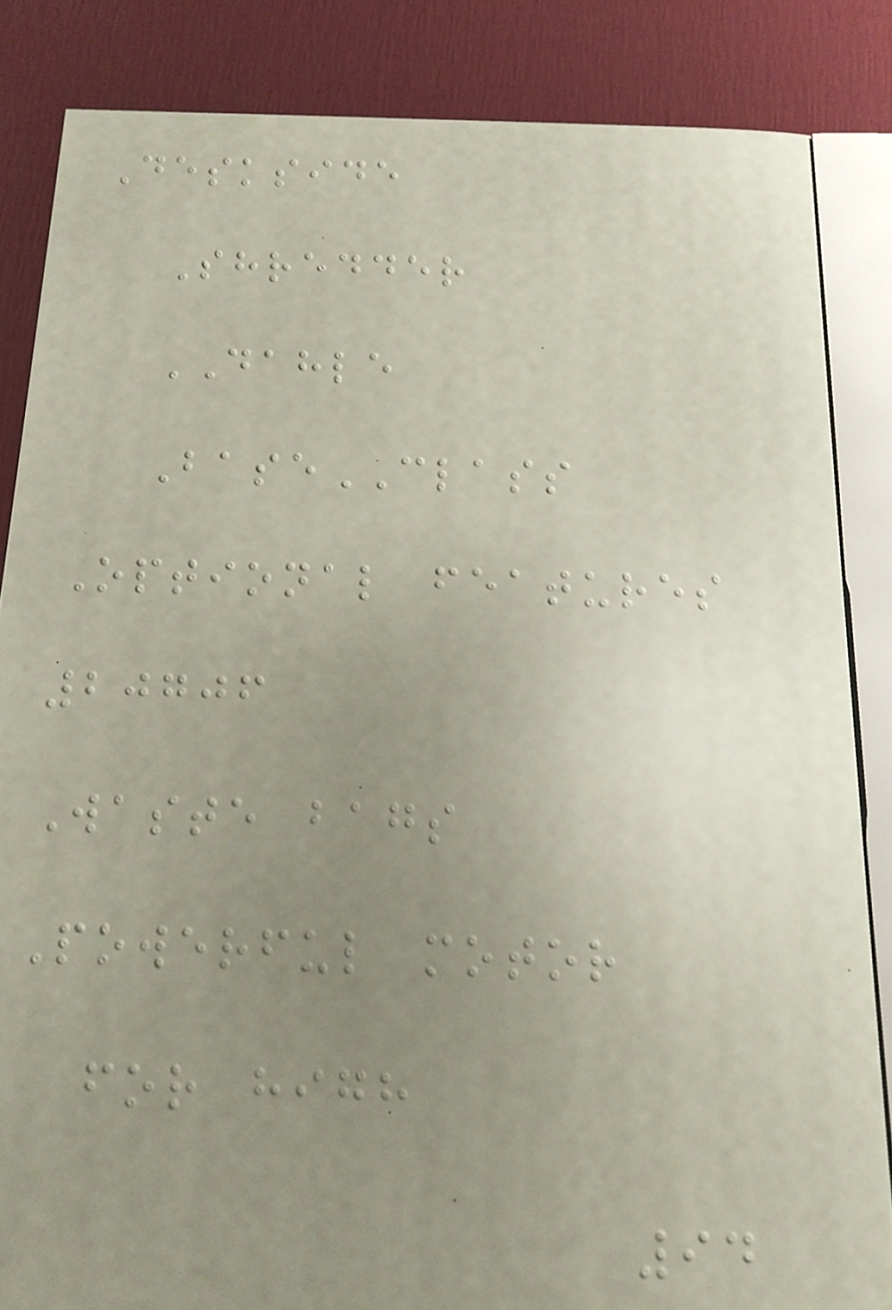Deskside
Shredder
DAHLE
BaseCLASS
Optional features
20706
Waste bags
Powerful motor
for high
94
